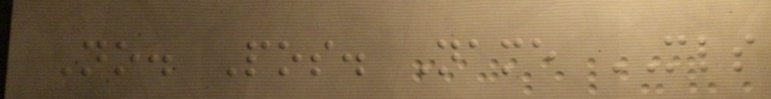No. Pos. Name MLS
